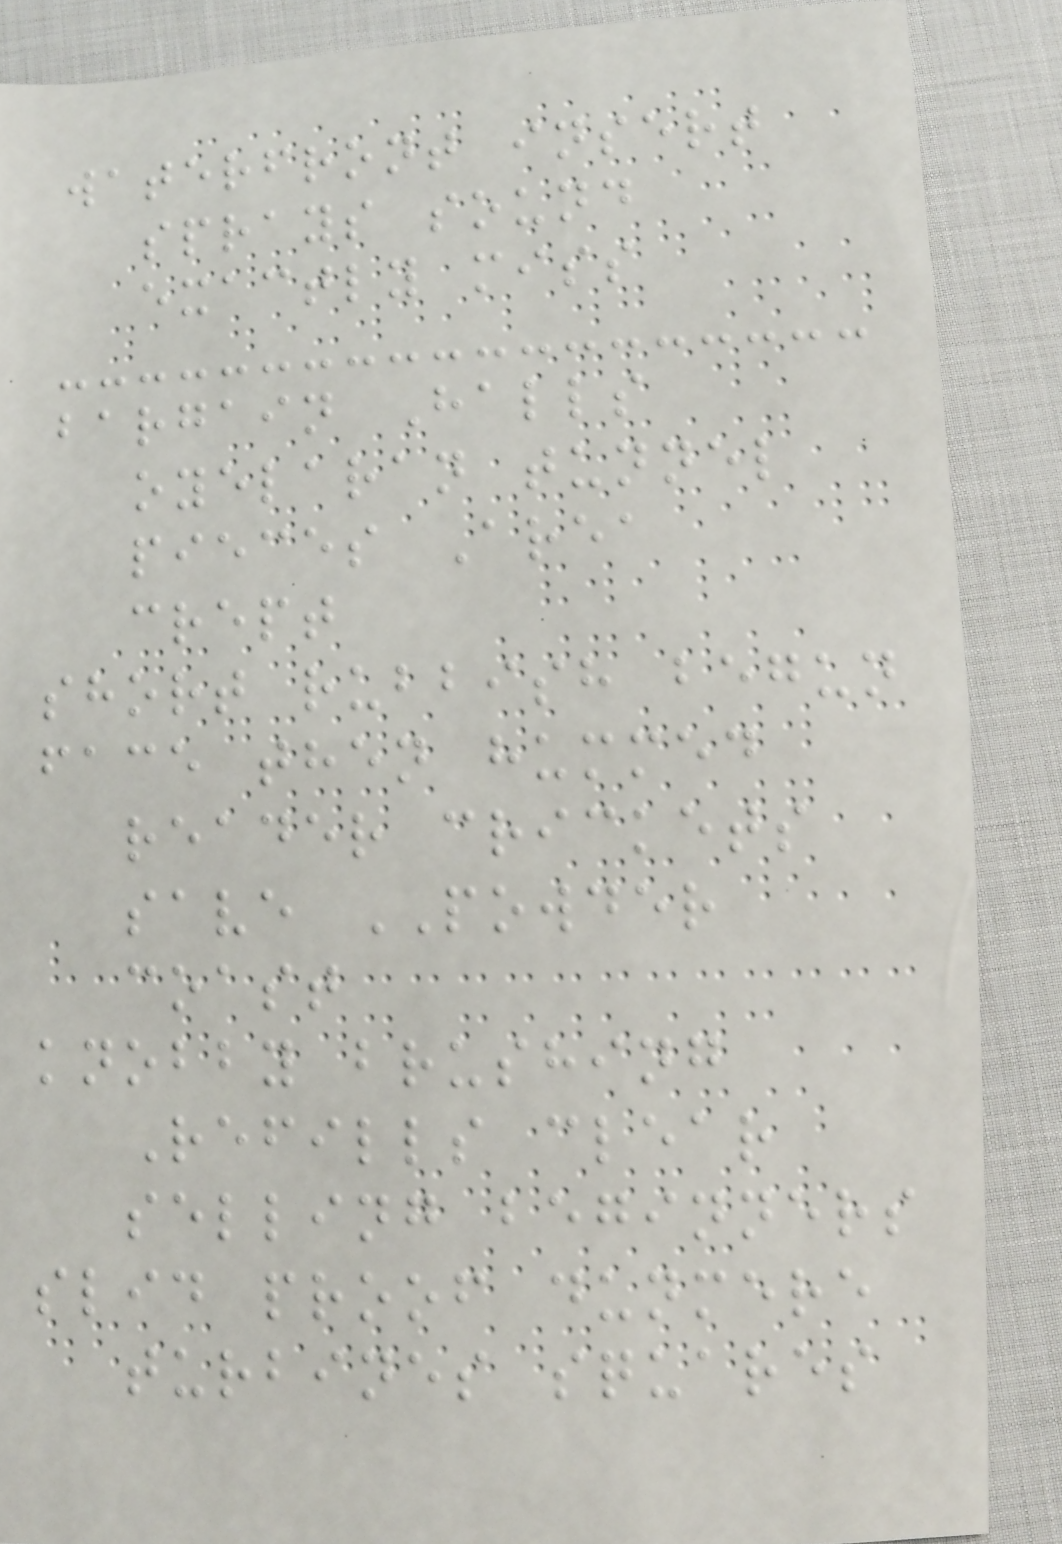waterfront insert
sprays sound
exactly miss
bargain Halls
oyelaran tunnel
pieces Area
crept
short rubbish begun
face then hummed
reader crickets
save POWDER
coast
knobby brushing
Refills clear
selling beginners
slid proof dunmere
turbines squares
